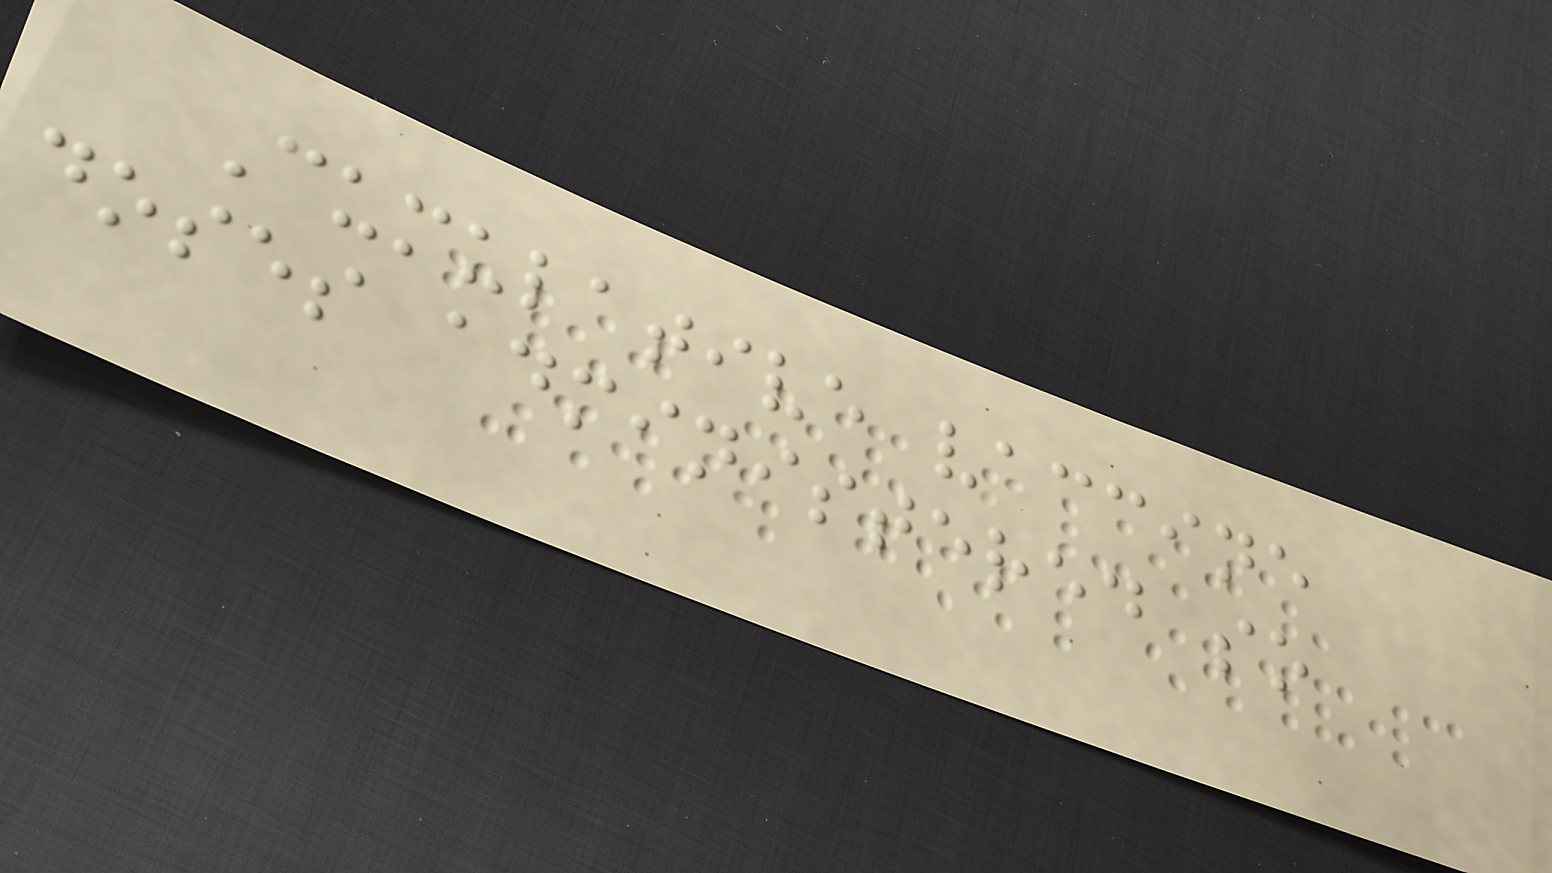Cumulative vaccine
doses administered so
